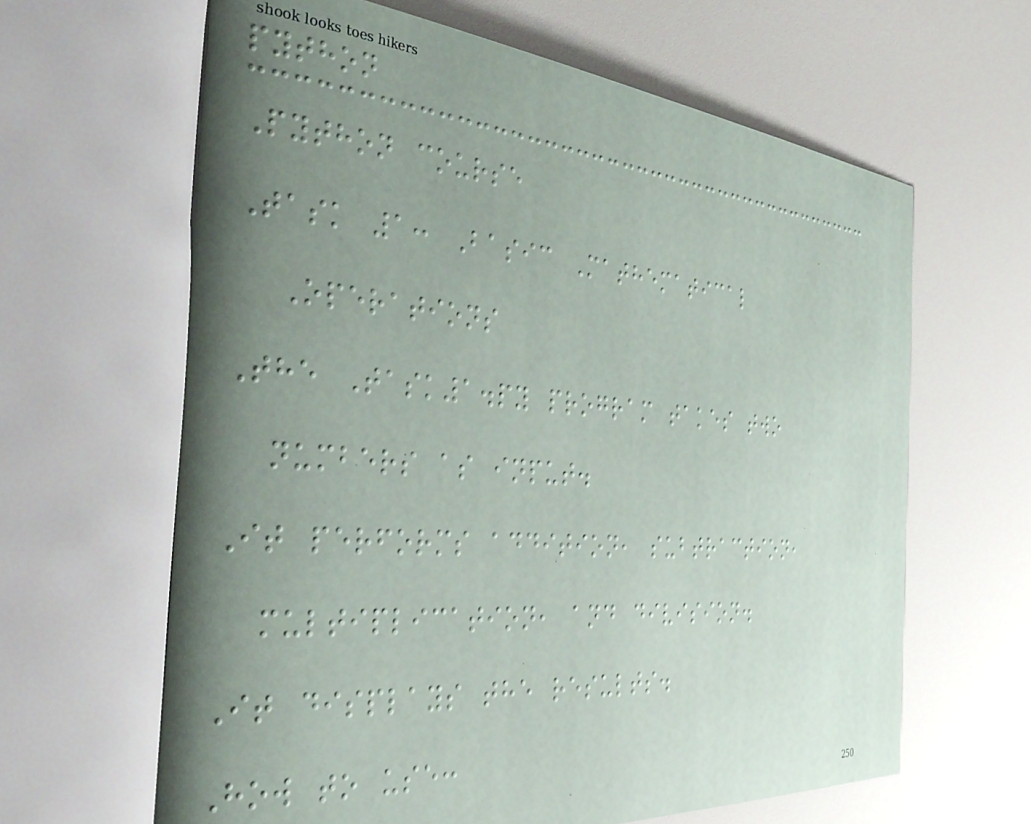python
Python course
Task 1: Basic Mathematical
Operations
The Task1.py program takes two
numbers as input.
It performs addition, subtraction,
multiplication, and division.
It displays the results.
How to use:
